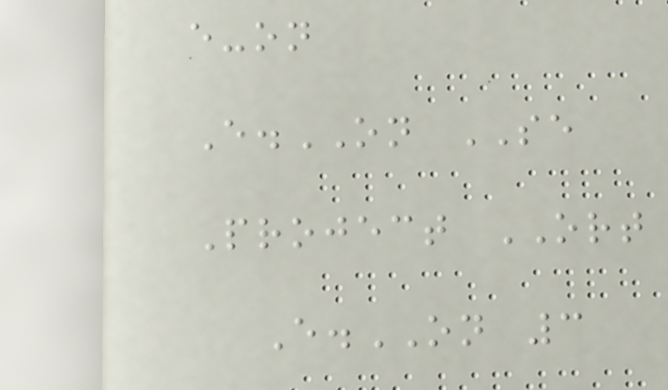e-on
E.ON SE
Project ORT
E.ON 3
